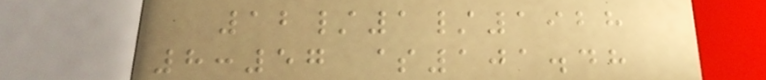12/1/1928
8:57 $101.48
